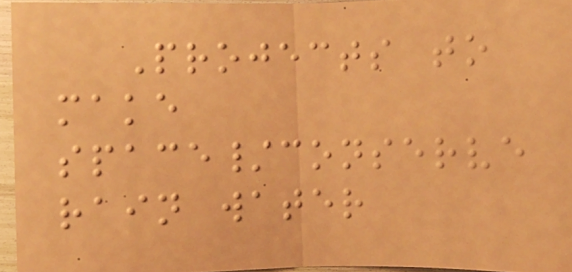Projects to
make
space/conserve
rain water
